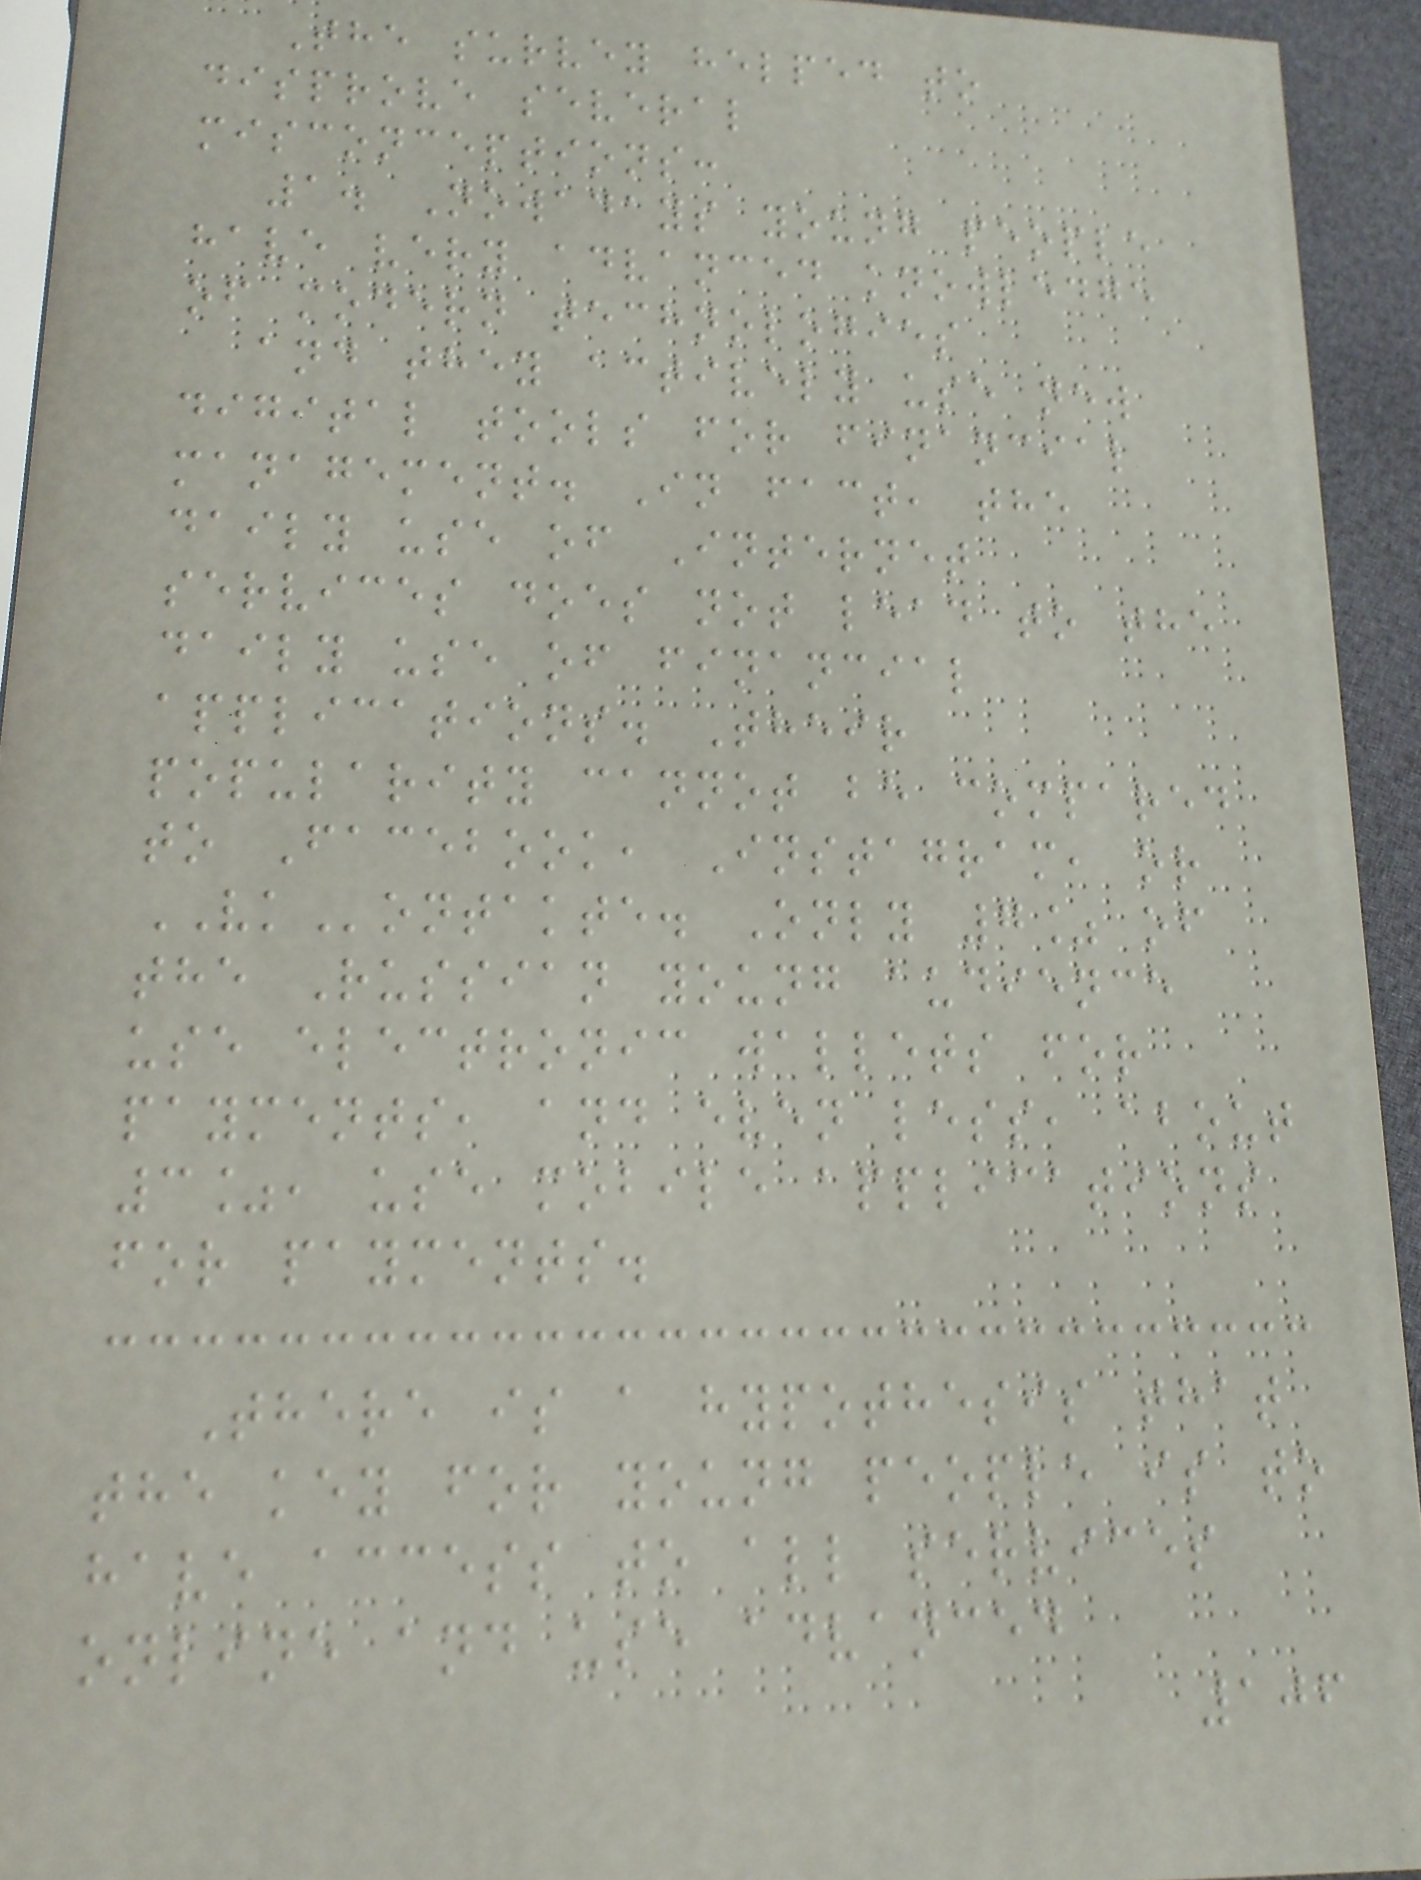The survey helped to
disprove several
misconceptions:
1. Nowadays young people
have very advanced knowledge
of modern technologies
and they actively use new
digital tools for financial
management. In fact, the
daily use of Internet
services does not lead to the
daily use of financial
applications. Their
popularity cannot be compared
to Facebook, Instagram, or
VKontakte. Only 7% of
the Russian young audience
use electronic wallets for
payments, and even less, about
3%, use mobile applications
for payments.
There is a hypothesis that
the key for young people is to
have access to all services
online and use advanced
106
